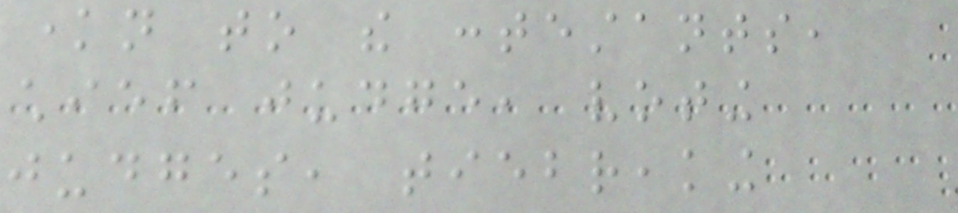known to the contestants,
chief judge, voting
judges, tiebreaking
